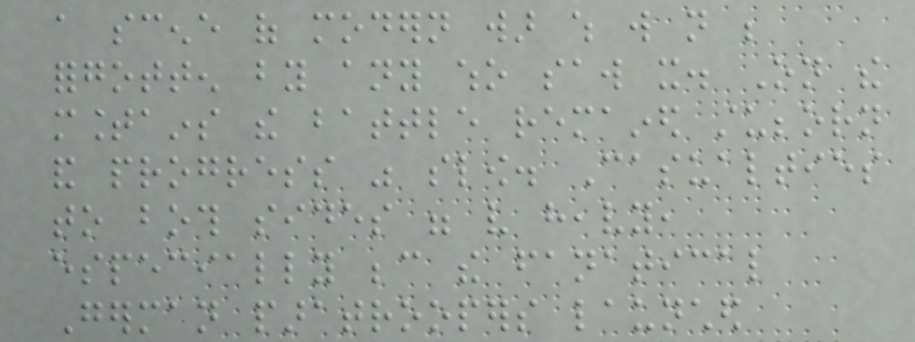a scene of modern war which will not be
forgotten by any who saw it. On the
mountains the battle remained stubborn
and progress was slow. Casualties
to both sides were very heavy,
especially because the fanatical
German paratroopers launched
